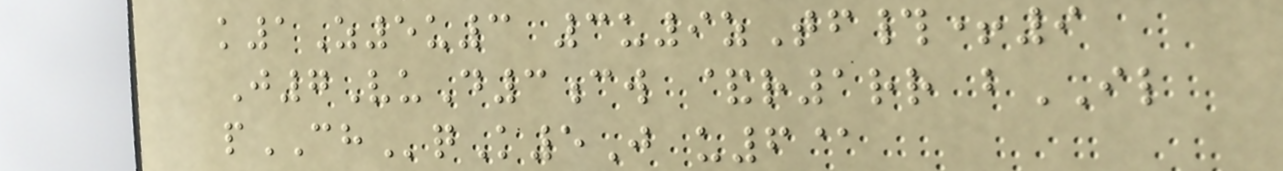k1Z5u3 3u9zTf#+9
J7VuD3cw &r1rr bIL
pCHqK5J u6@
